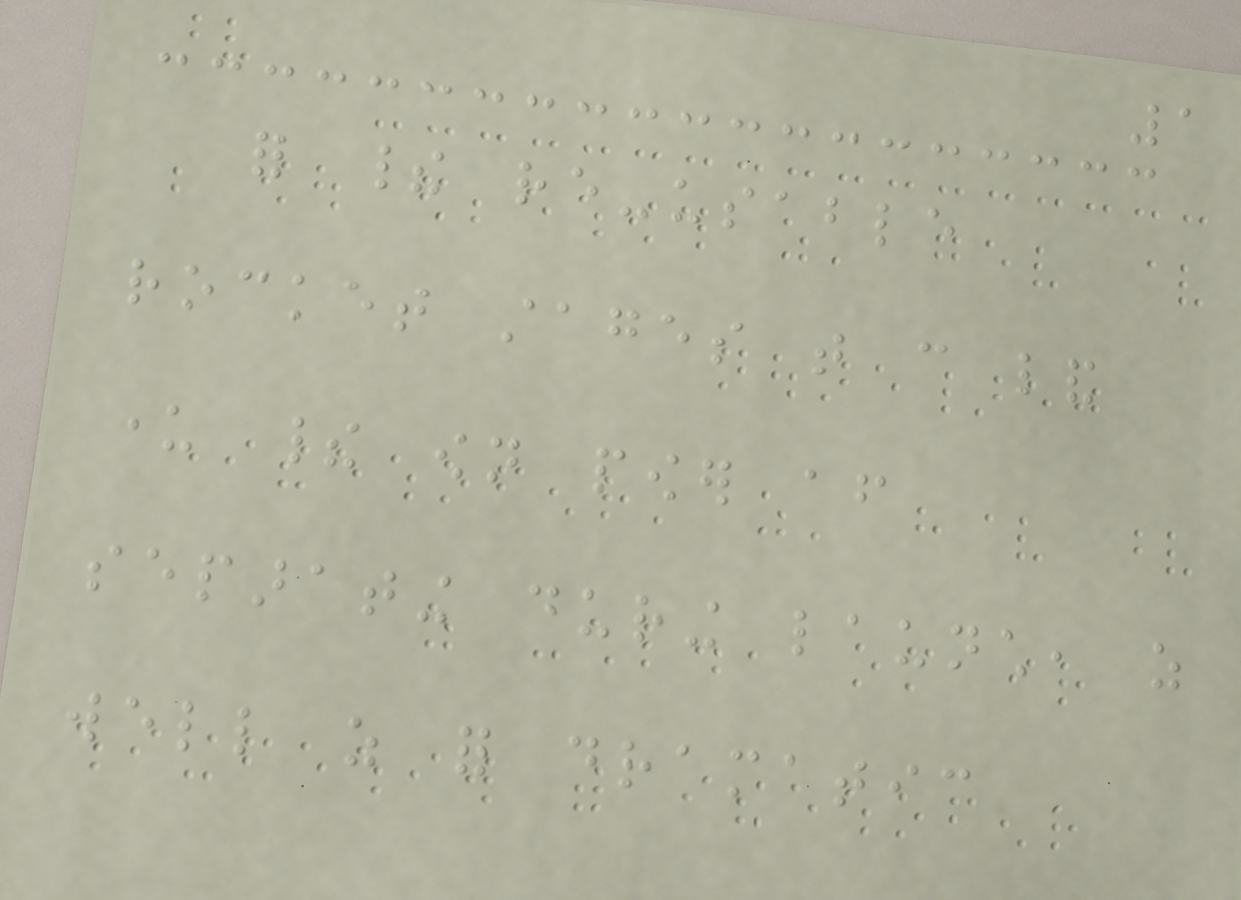1
for their re-usable
rocket stages that can land
under their own power after
separating during launch, as
well as for dramatic
